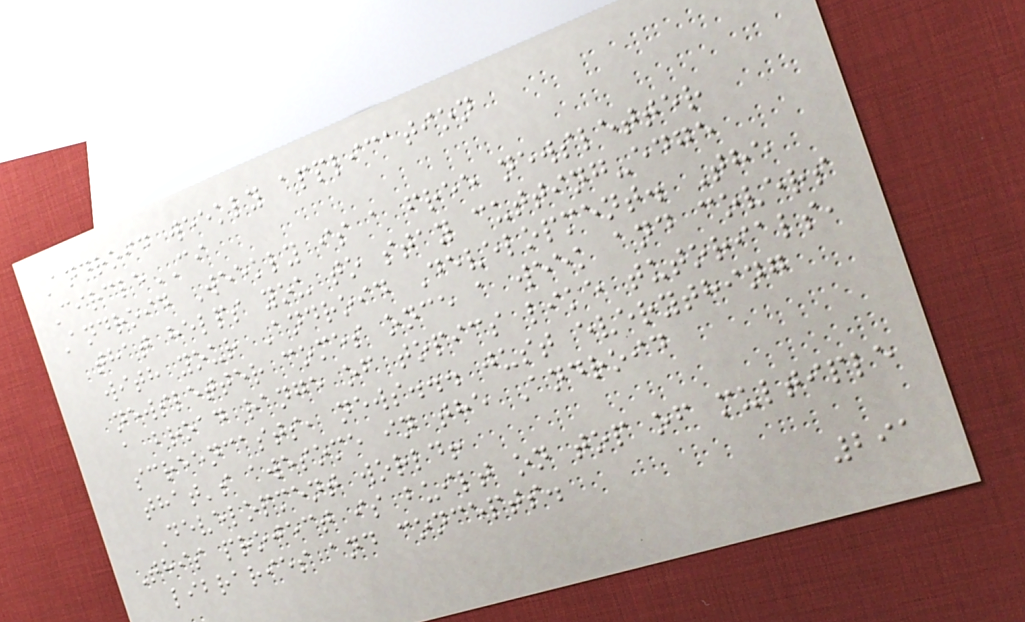Android weekly application
CircleCI
Android Weekly is a free newsletter
that helps you to stay cutting-edge
with your Android Development. The
newsletter comes once a week and covers
a broad range of topics like tutorials,
screencasts, news... just everything
that's awesome in the Android
Development world!
This project is built on top of multiple
libraries and concepts.
291
